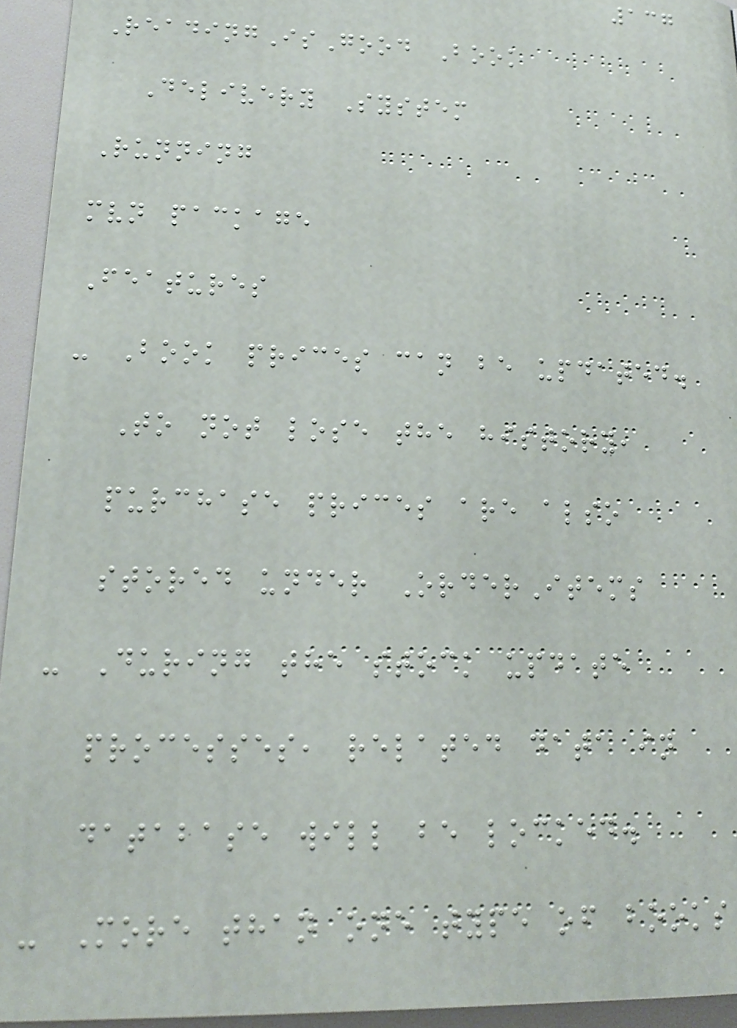137
ReadingIsGood Book
Delivery System
Running
mvn package
Features
- Book prices can be updated.
To not lose the history,
purchase prices are also
stored under OrderItems
- During the stock update
processes, related data in
database will be locked.
- More than one type of books
